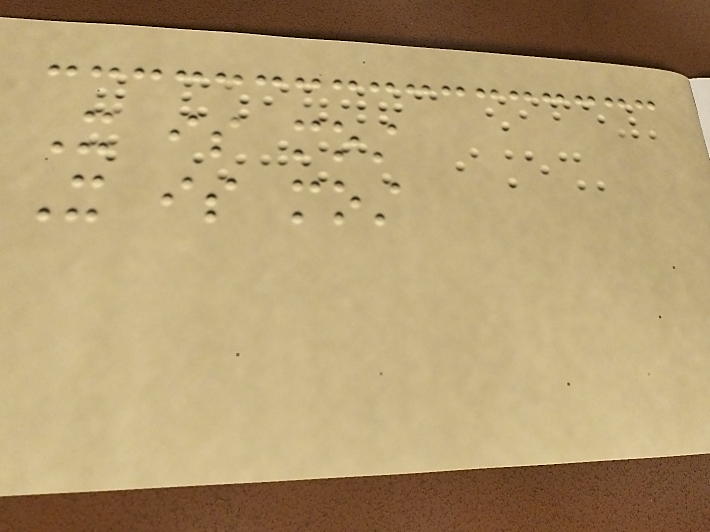It is most
It is most
